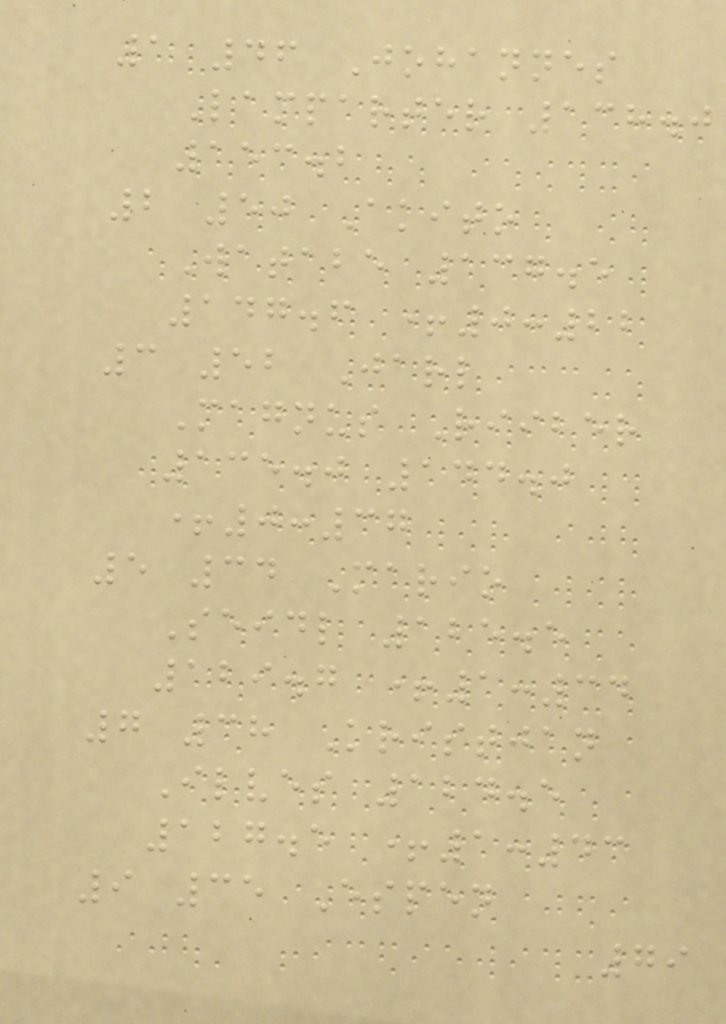1 46 Johannes
Lamparter 138.0
153.2
2 50 Akito
Watabe 137.5
147.6 +0:22
3 52 Jarl
Magnus Riiber
135.0 144.0
+0:37
5 34 Mario
Seidl 125.5
129.7 +1:34
7 38 Kristjan
Ilves 124.5
127.5 +1:43
9 35 Espen
79
